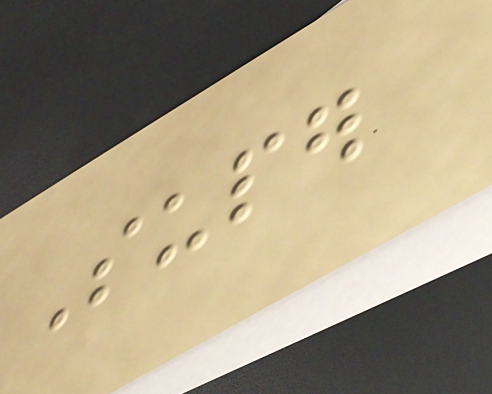Super
